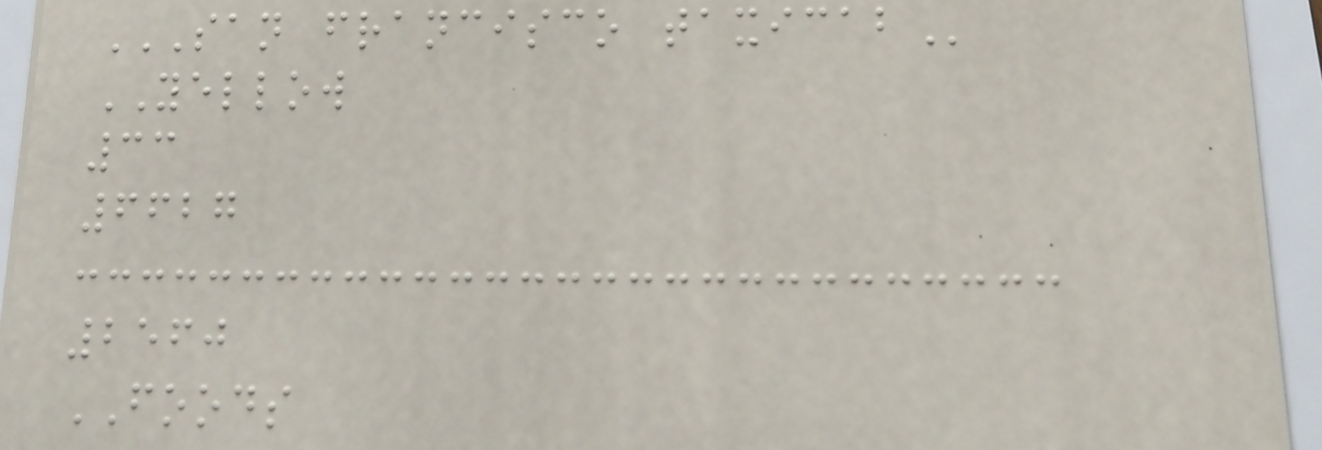SAN FRANCISCO TAXICAB
YELLOW
33
6627
2560
FOODS
